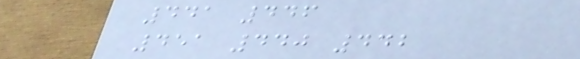441 446
451 440 442
